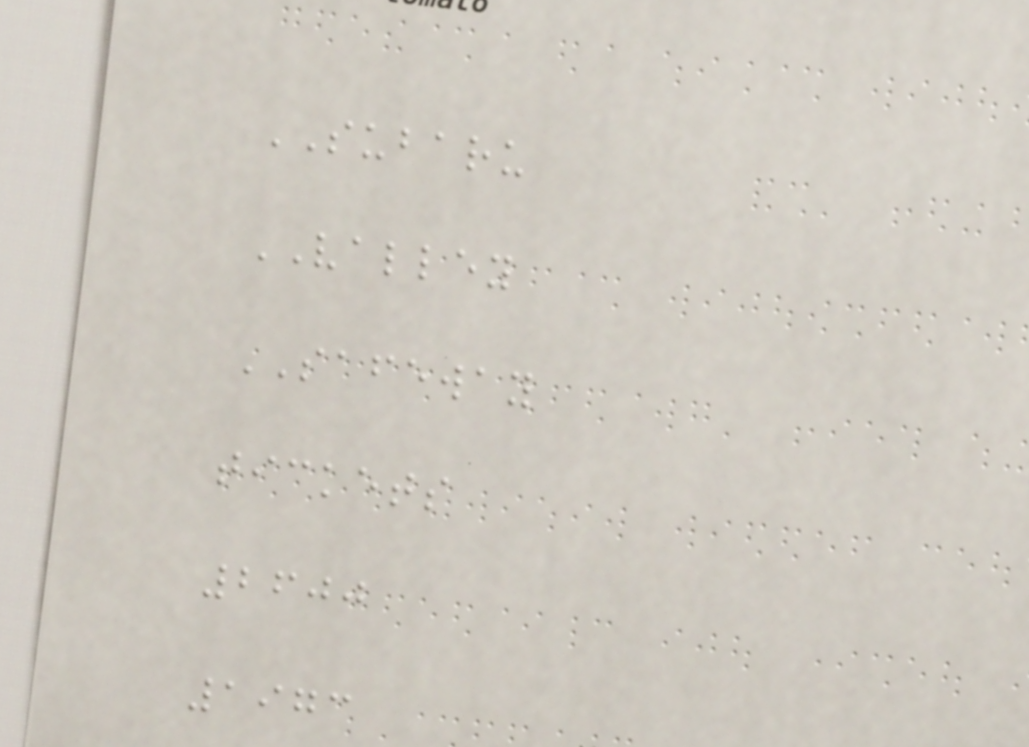SUBARU
VALLEY
SAFEWAY
tickets
2600
1973
